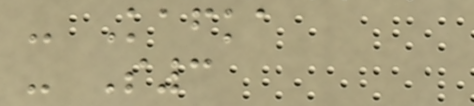- Kafka
- S3
